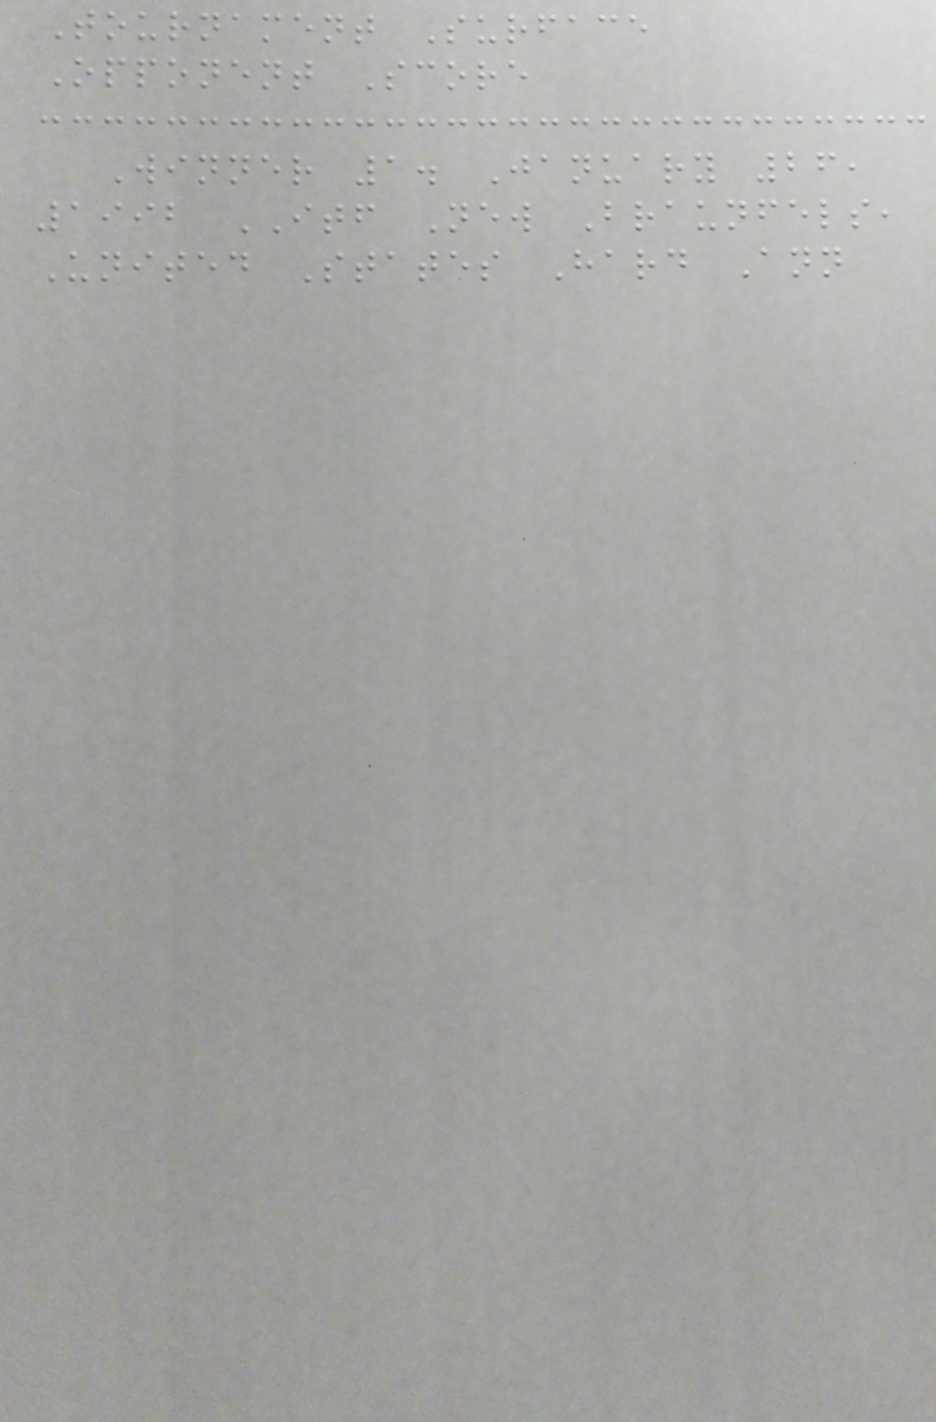Tournament Surface
Opponent Score
Winner 1. January 26,
1992 ITF New Braunfels,
United States Hard Ann
